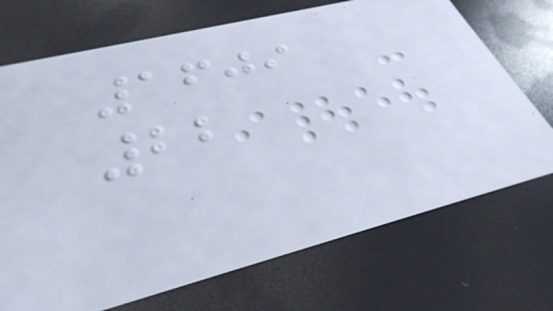1609
22
